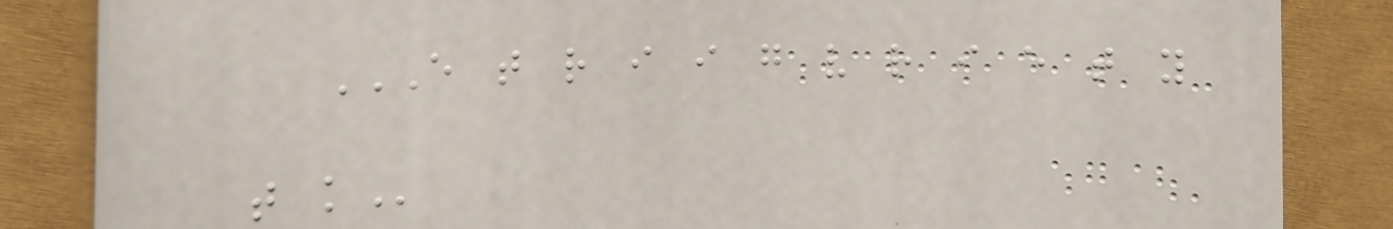E T R I I G V R I E T Y
T K
